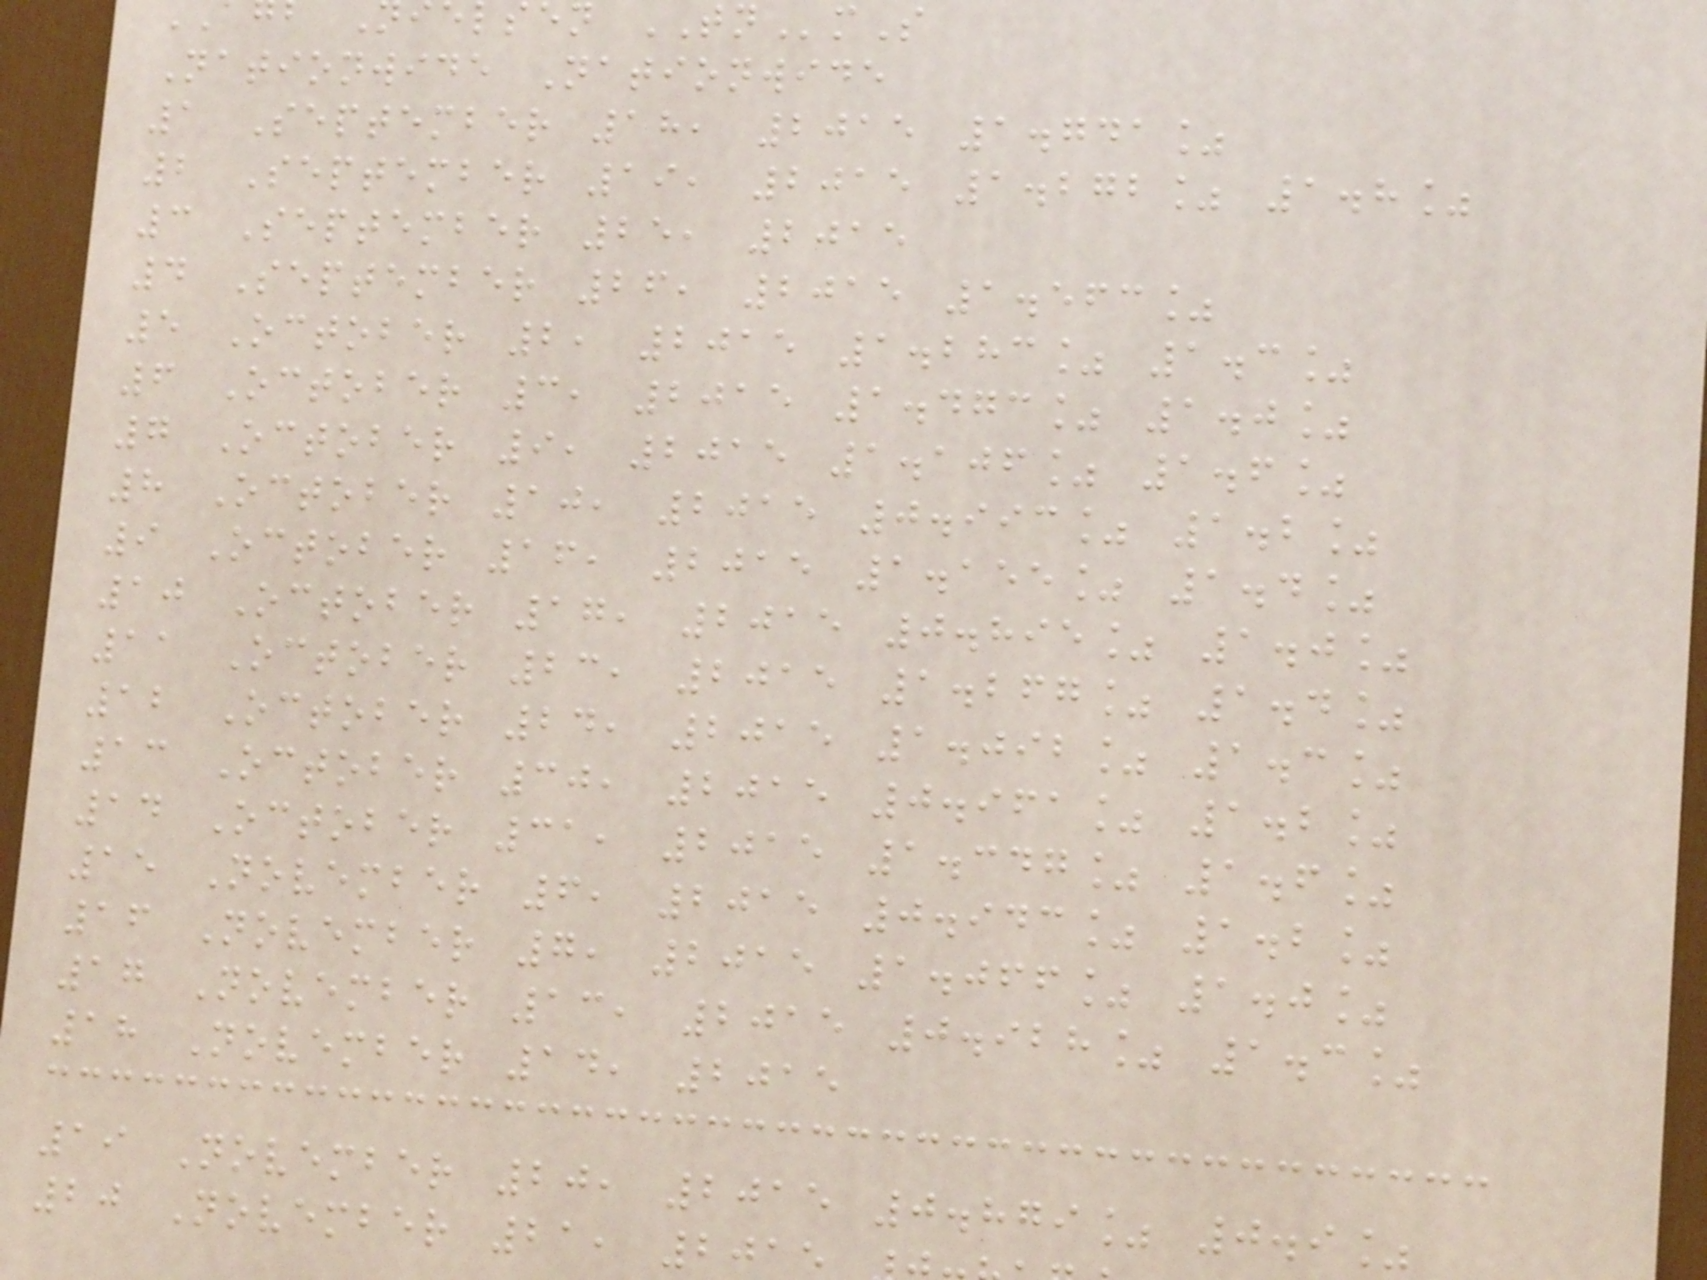sen TNmS
Nationwide Nationwide
1 September 18, 2015 1.741%
2 September 19, 2015 1.272% 1.8%
3 September 25, 2015
4 September 26, 2015 1.563%
5 October 2, 2015 1.283% 1.3%
6 October 3, 2015 1.473% 1.0%
7 October 9, 2015 1.106% 1.6%
8 October 10, 2015 0.993% 1.2%
9 October 16, 2015 1.155% 1.4%
10 October 17, 2015 0.895% 1.0%
11 October 23, 2015 1.267% 1.4%
12 October 24, 2015 1.092% 1.3%
13 October 30, 2015 0.961% 1.2%
14 October 31, 2015 1.347% 1.6%
15 November 6, 2015 0.943% 1.2%
16 November 7, 2015 1.066% 1.0%
17 November 13, 2015 0.928% 1.3%
18 November 14, 2015
19 November 20, 2015 0.879% 0.9%
20 November 21, 201
